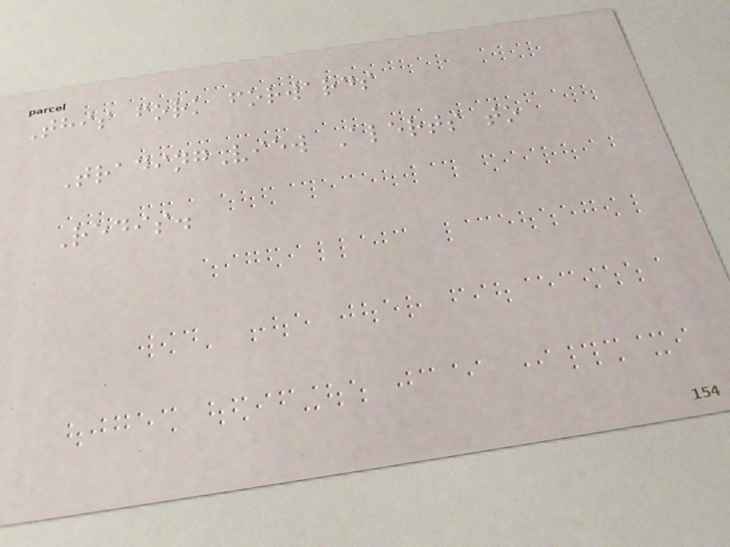This fork forwards
TradingView Alerts to
Redis.
